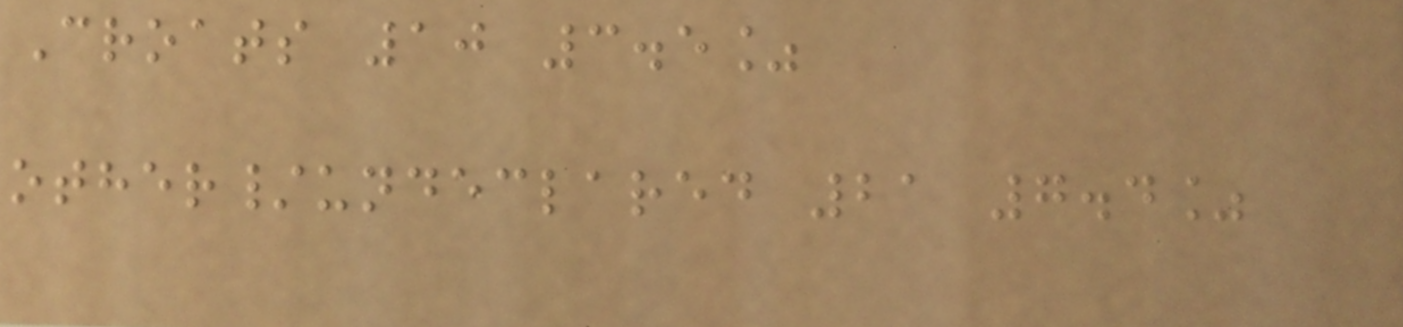Croats 10 3.5%
other/undeclared 21 7.4%
